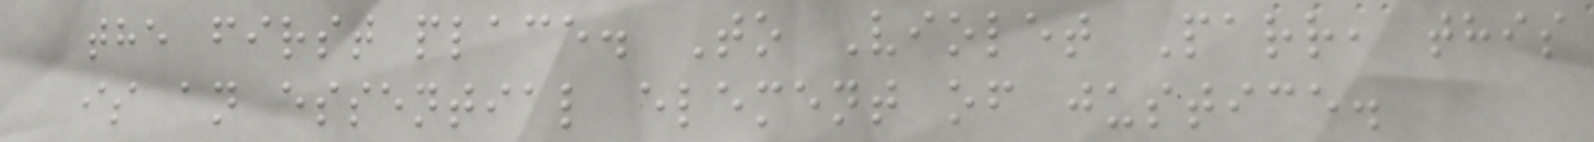the first place. To Violet Parr, this
is an essential element of justice.
